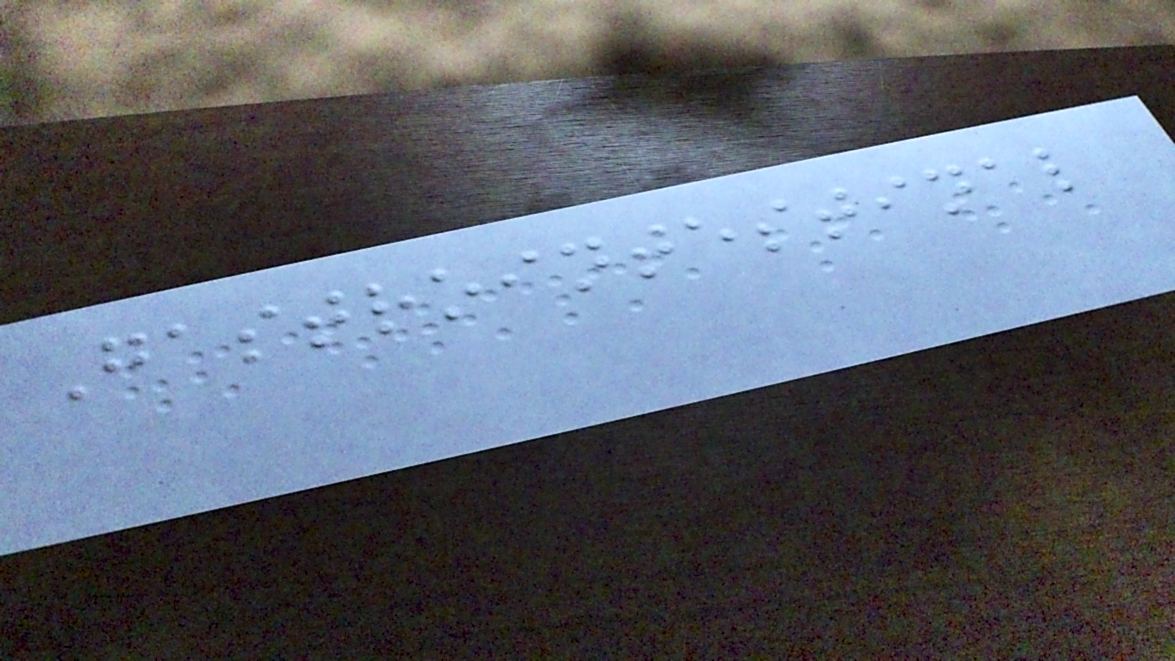Gastrointestinal
